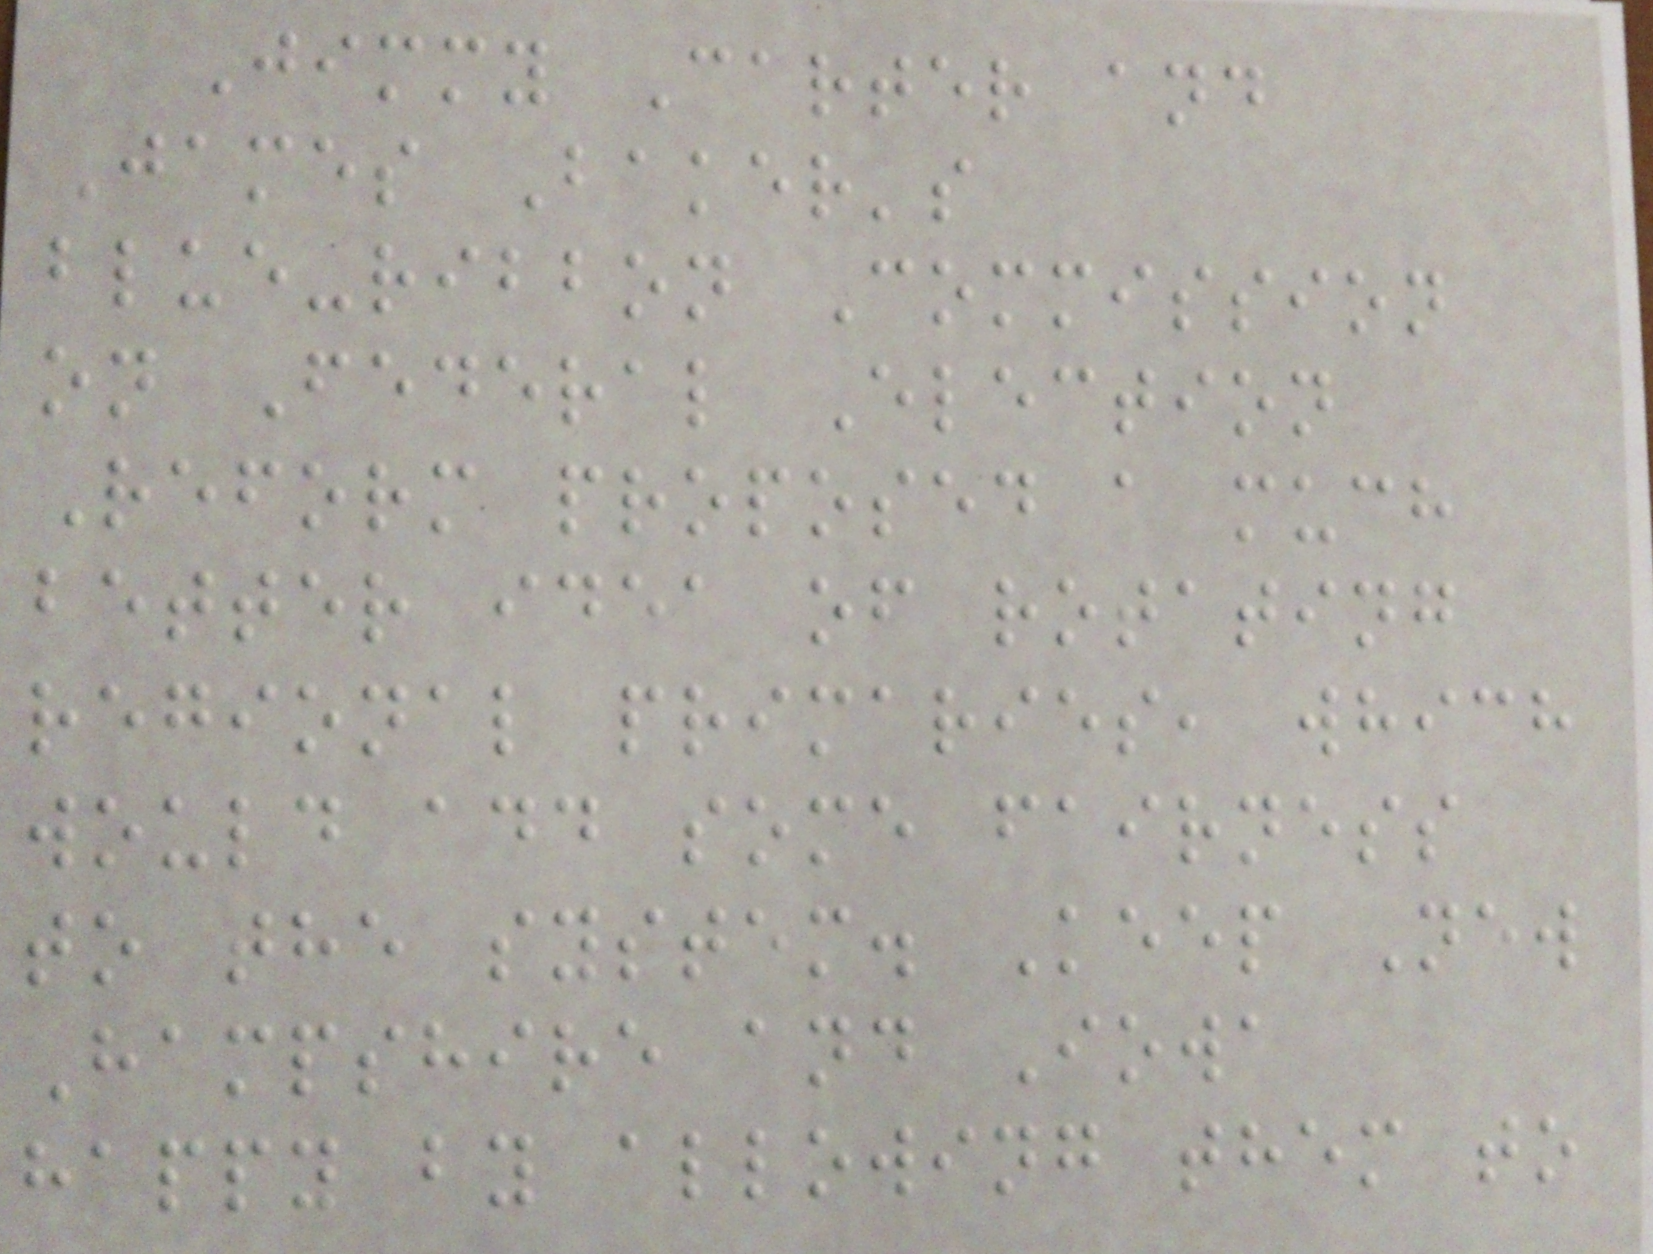Jimmy Carter and
James Baker's
blue-ribbon Commission
on Federal Election
Reform proposed a much
better idea of rotating
regional primaries, which
would add some fairness
to the system. Keep New
Hampshire and Iowa
happy by allowing them to
